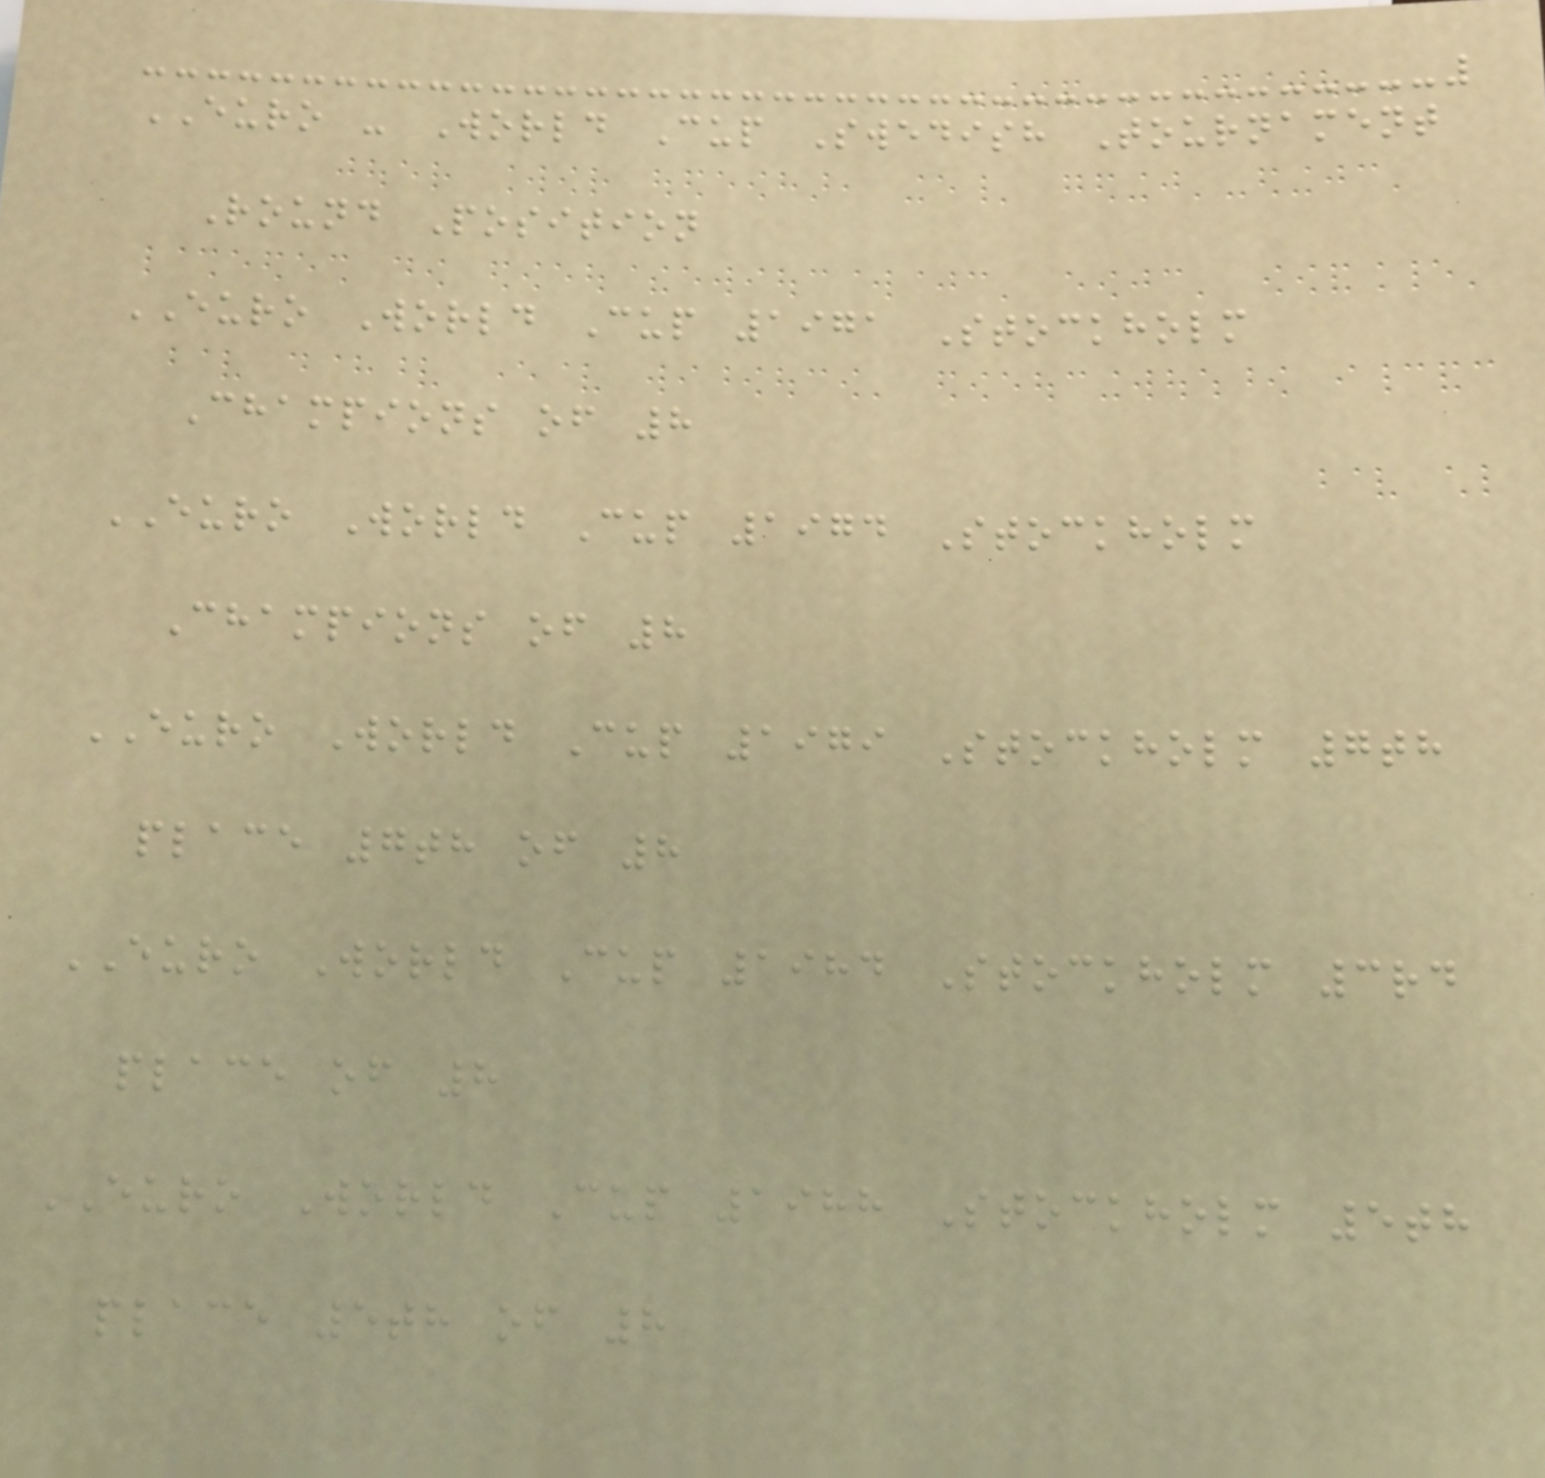EURO - World Cup Swedish Tournament
Round Position
EURO World Cup 1971 Stockholm
Champions of 8
EURO World Cup 1974 Stockholm
Champions of 8
EURO World Cup 1979 Stockholm 7th
place 7th of 8
EURO World Cup 1984 Stockholm 3rd
place of 8
EURO World Cup 1988 Stockholm 5th
place 5th of 8
